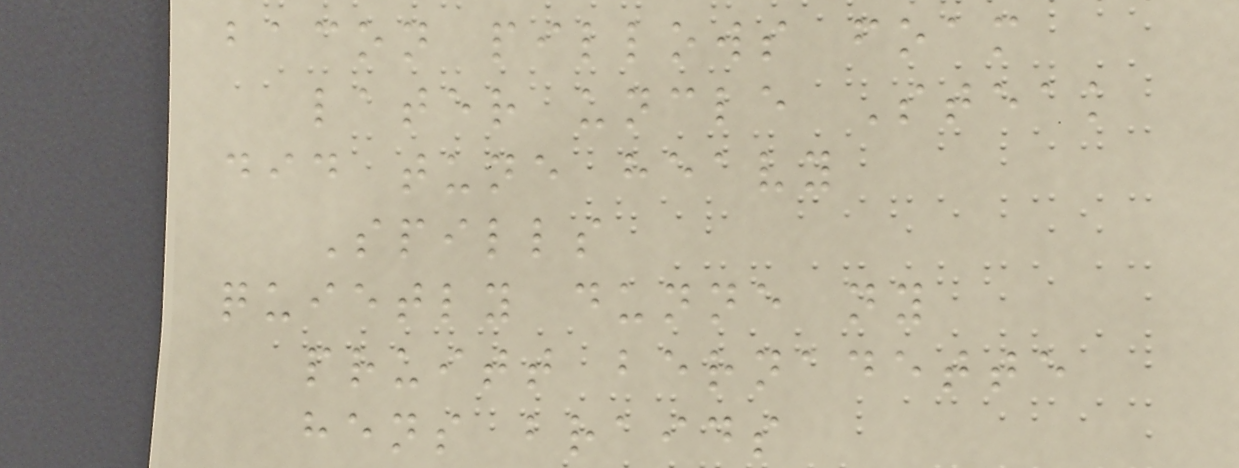bacon pillows foam
later uncle Steak
did tune heavy
Spills
quietly dunne ny
pruitt bernadette
hens braids
